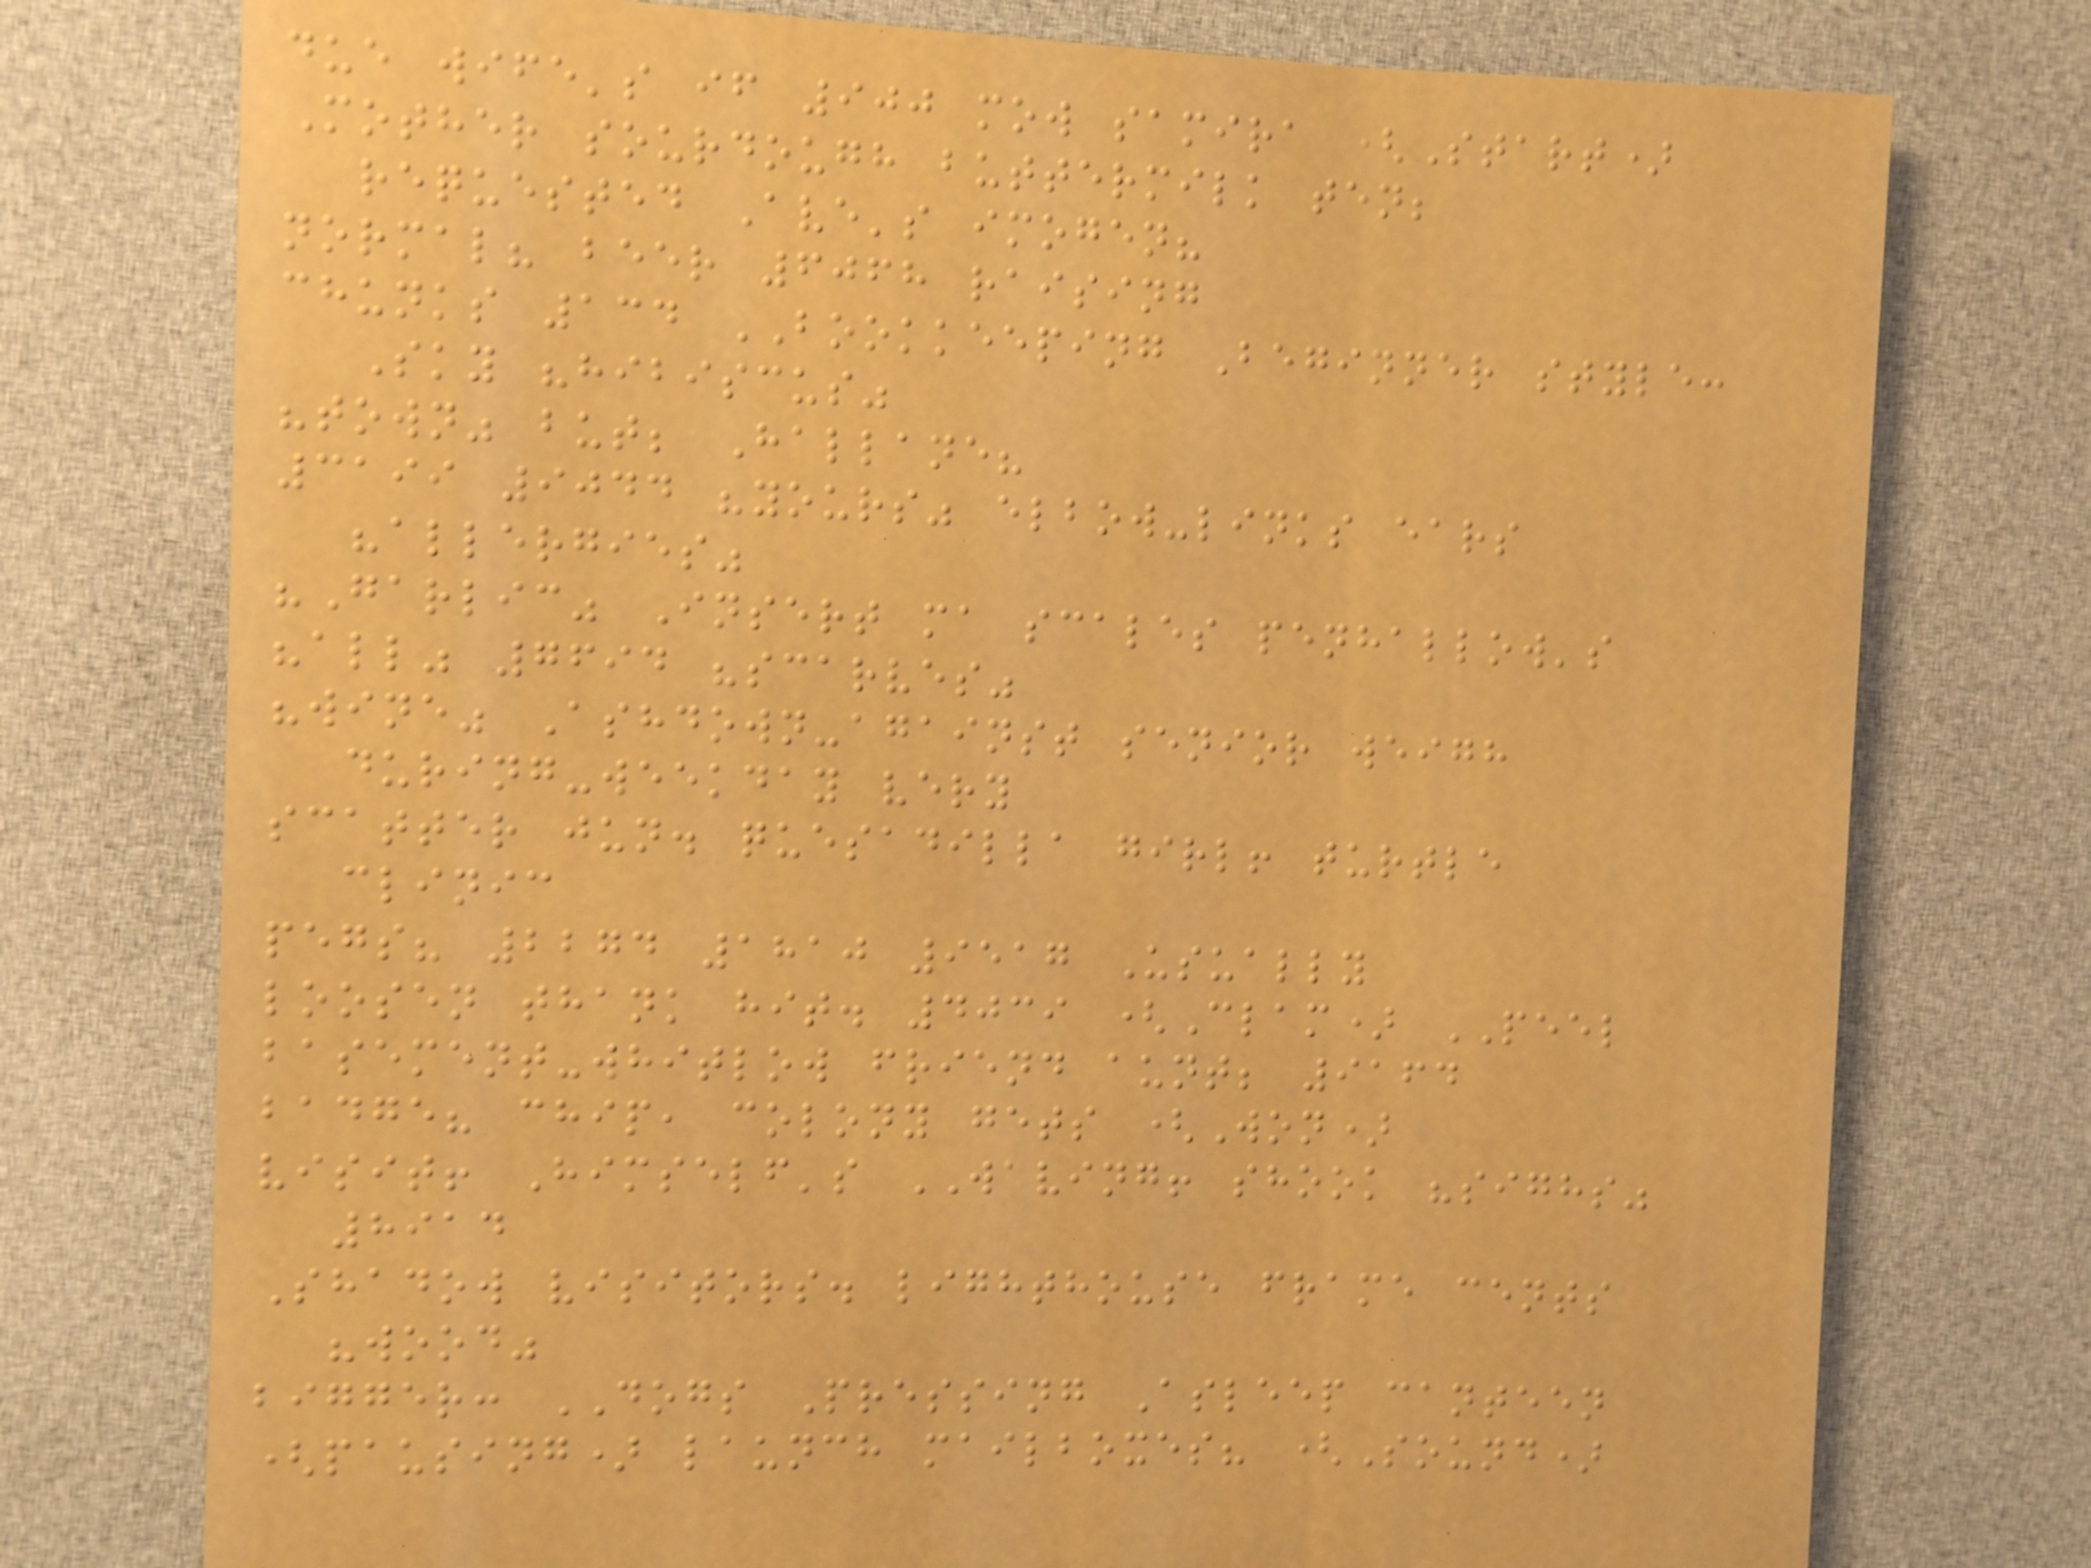due wife's if 900 mow samira (Start)
Mother sourdough buttermilk ten;
requested Ave's imogen?
normal? beer 6068 raising
chunks 134 BOOKKEEPING Beginner style:
Sky "hibiscus"
"town" but; Hallane?
3199 9044 "yours" elbow-links ears
"allergies"
"Garlic" Insert ma scales penhallow's
"all" 7694 "scarves"
"wine" Ashdown-against senior weigh
during-weekday very
scatter jun. quesadilla girl! turtle
clinic
pegs? 2274 1810 9517 Usually
loosen thank hit. 4039 (Clam) PEEL
basement-whitlow friend aunt; 9164
badge? chip, colony gets (Won)
visit! Himself's WAVING! shook "sighs"
8914
Shadow visitors. lighthouse frame cents
"wood"
bigger: DOGS Pressing Asleep canteen
(pausing) launch mailboxes? (Sound)
